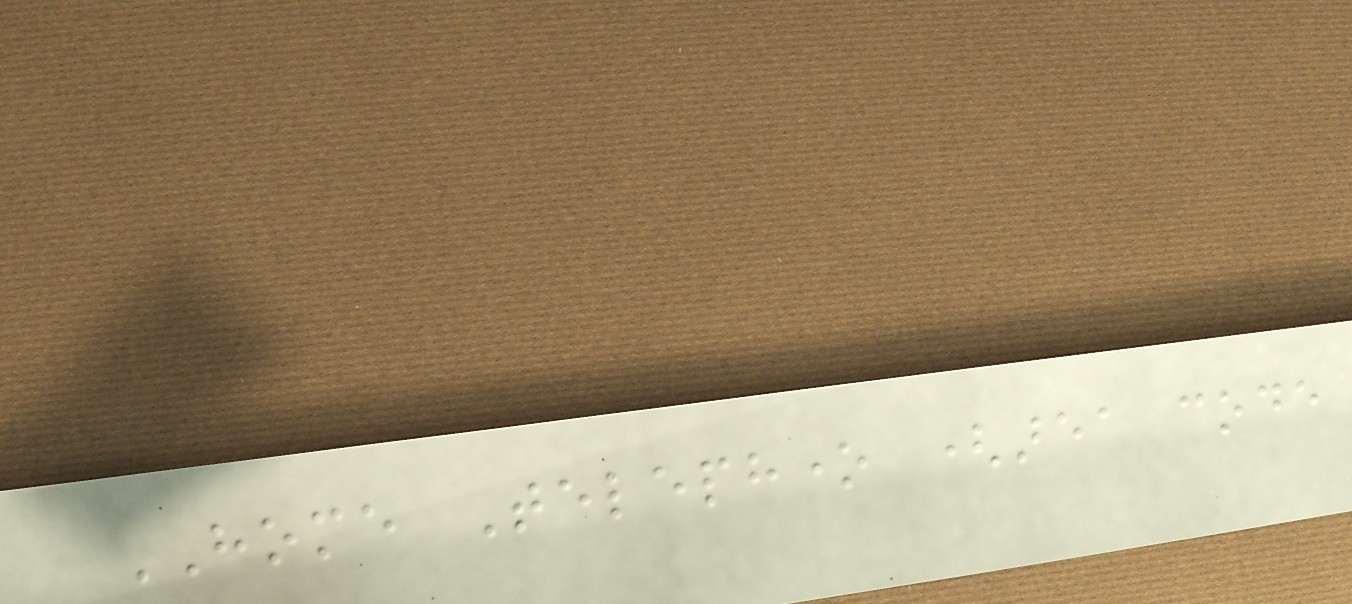HOME Telephone (area code
